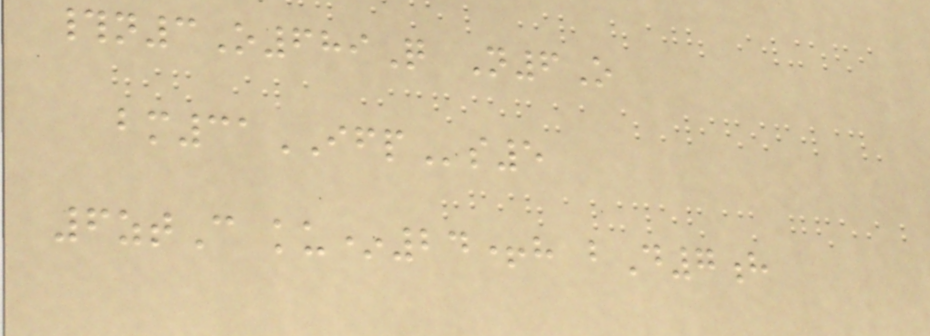#n3O689Q N6O
bm31IFPs5
6ztC ku*24+h bD7h
